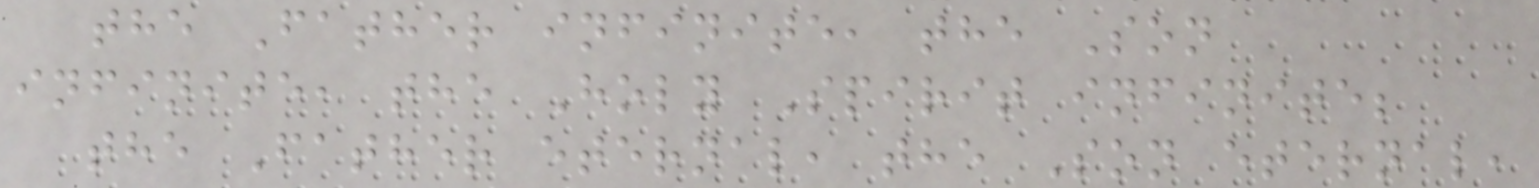the Father infinite, the Son
infinite, the Holy Spirit infinite;
the Father eternal, the Son eternal,
